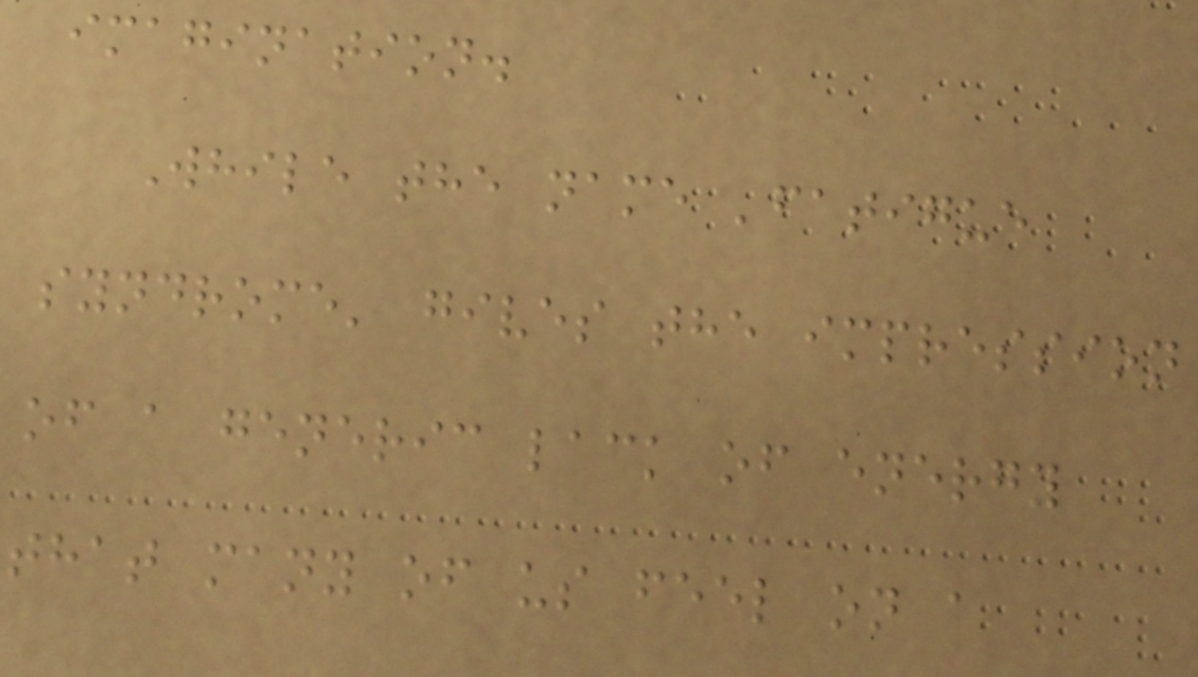imagination.
While the name 'fatigue
syndrome' gives the impression
of a generic lack of energy
that many of us feel on a
